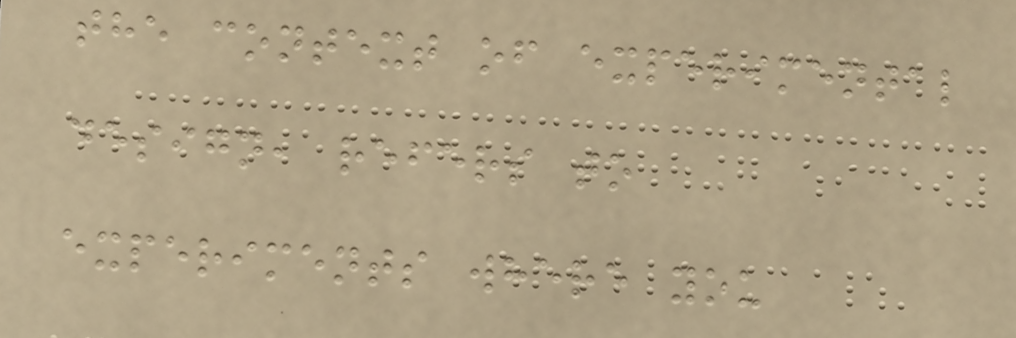the context of experimental
design, refers to
experiments where you
